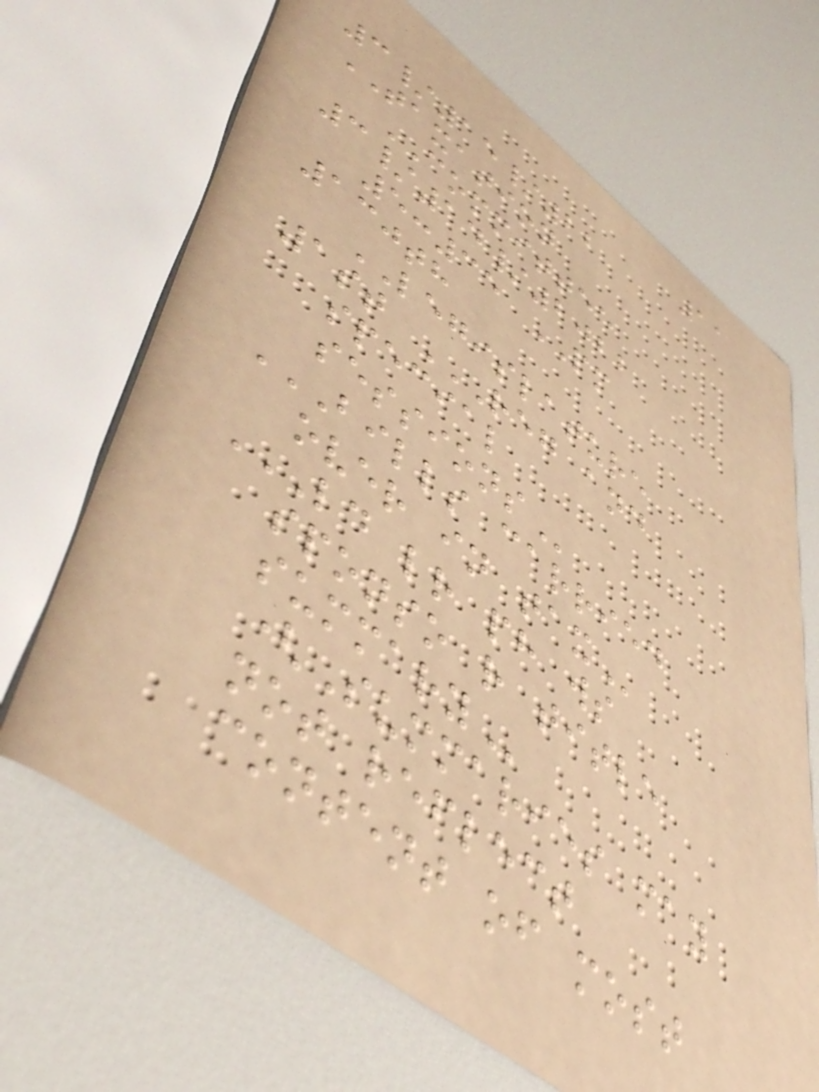11
3/15/22
TAXATION
COMMITTEE
3/14/2022
5:35 PM
130th
LEGISLATURE
1st REG AND
SPECIAL
SESSIONS
BILLS CARRIED
OVER IN TAX
LD LR PH WS
SPONSO R TITLE
SUMMARY
(Summaries may
not reflect
content of most
